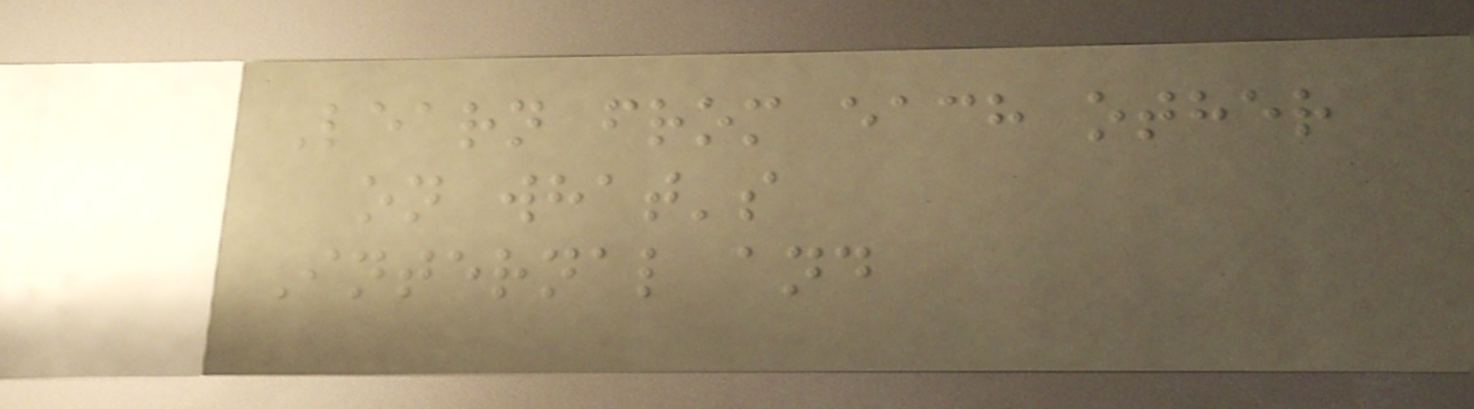Learn from each other
on what's
Internal and
